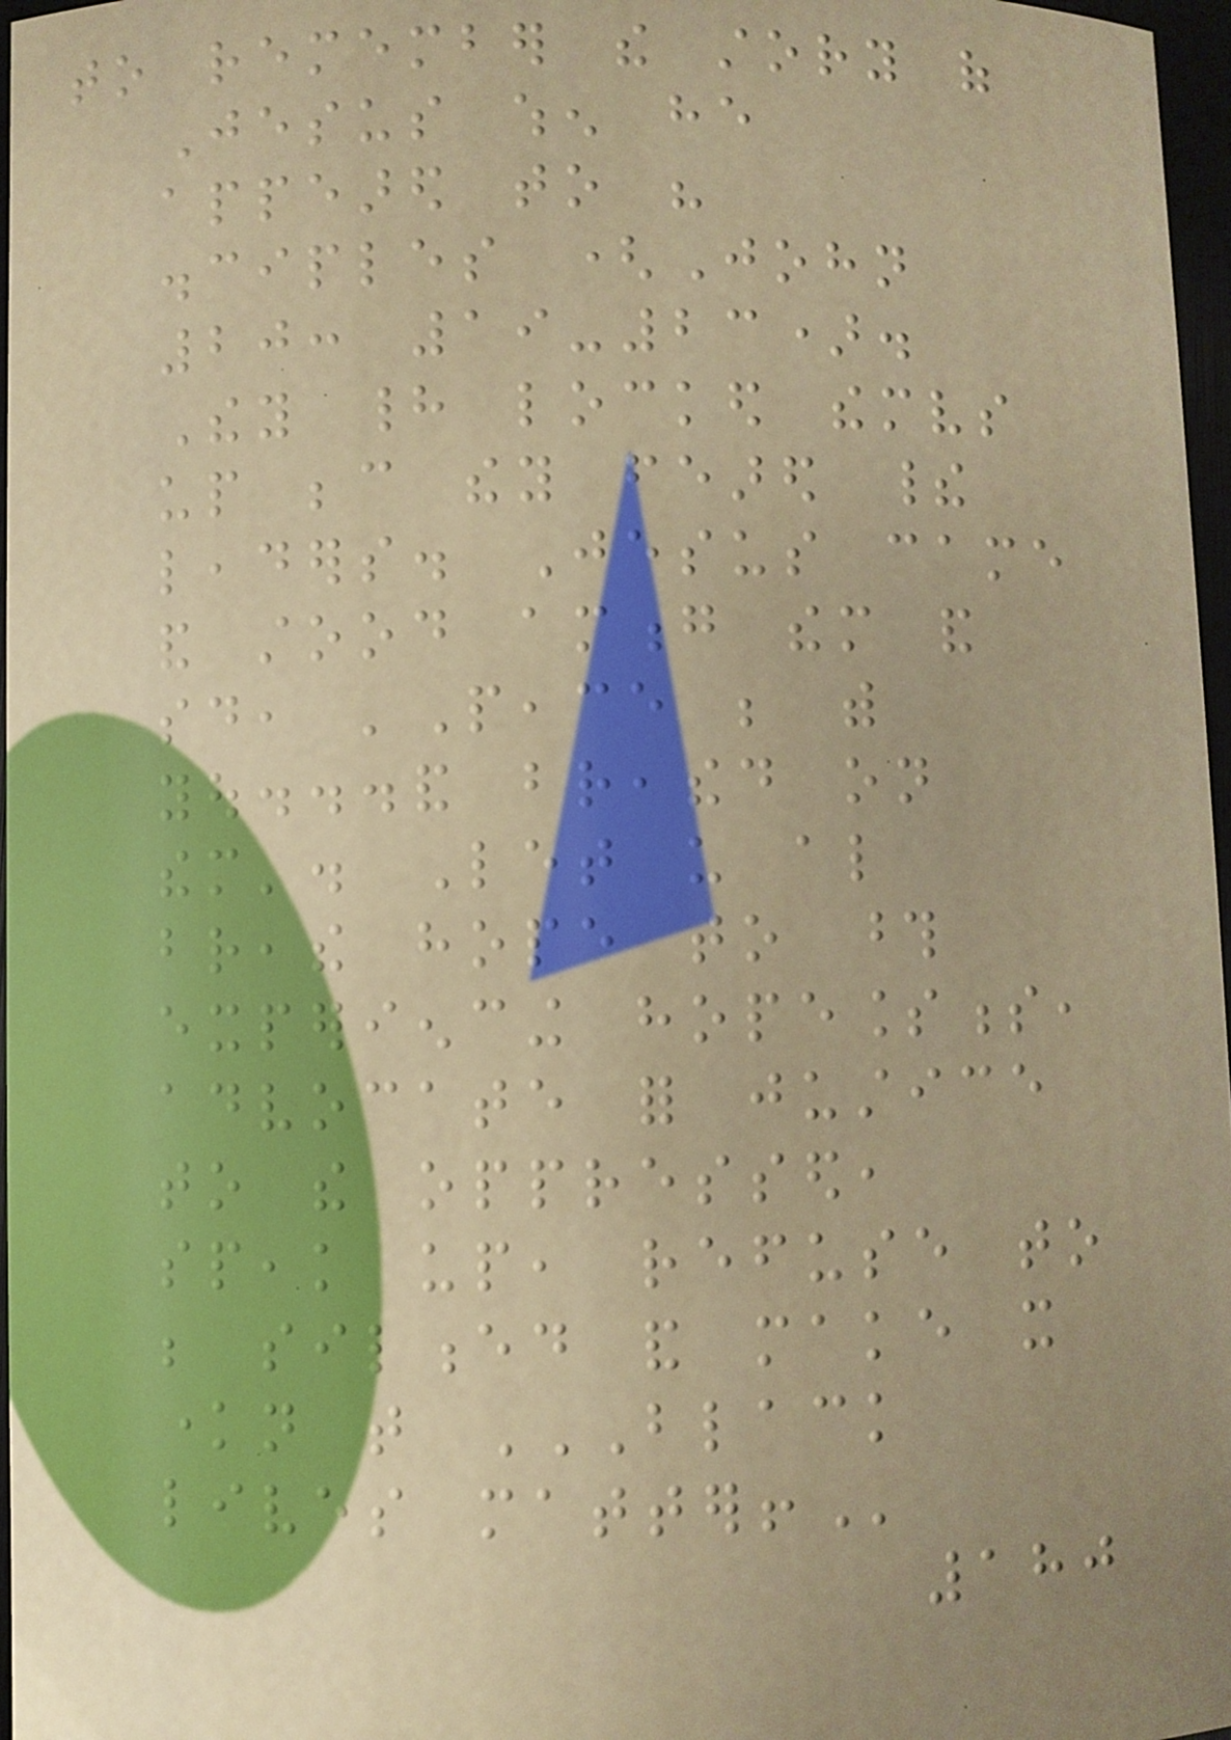to remember the story of
Jesus when he
appeared to his
disciples (John
20: 19-23).
They had locked themselves
up because they feared their
leaders. Jesus came
and stood among them and
said, 'Peace be with
you...and breathed on
them'. Let us also
breathe hope to those
experiencing hopelessness,
advocate for justice
to the oppressed,
speak up, refuse to
be silenced and make it
known that BLACK
LIVES MATTER!
180
